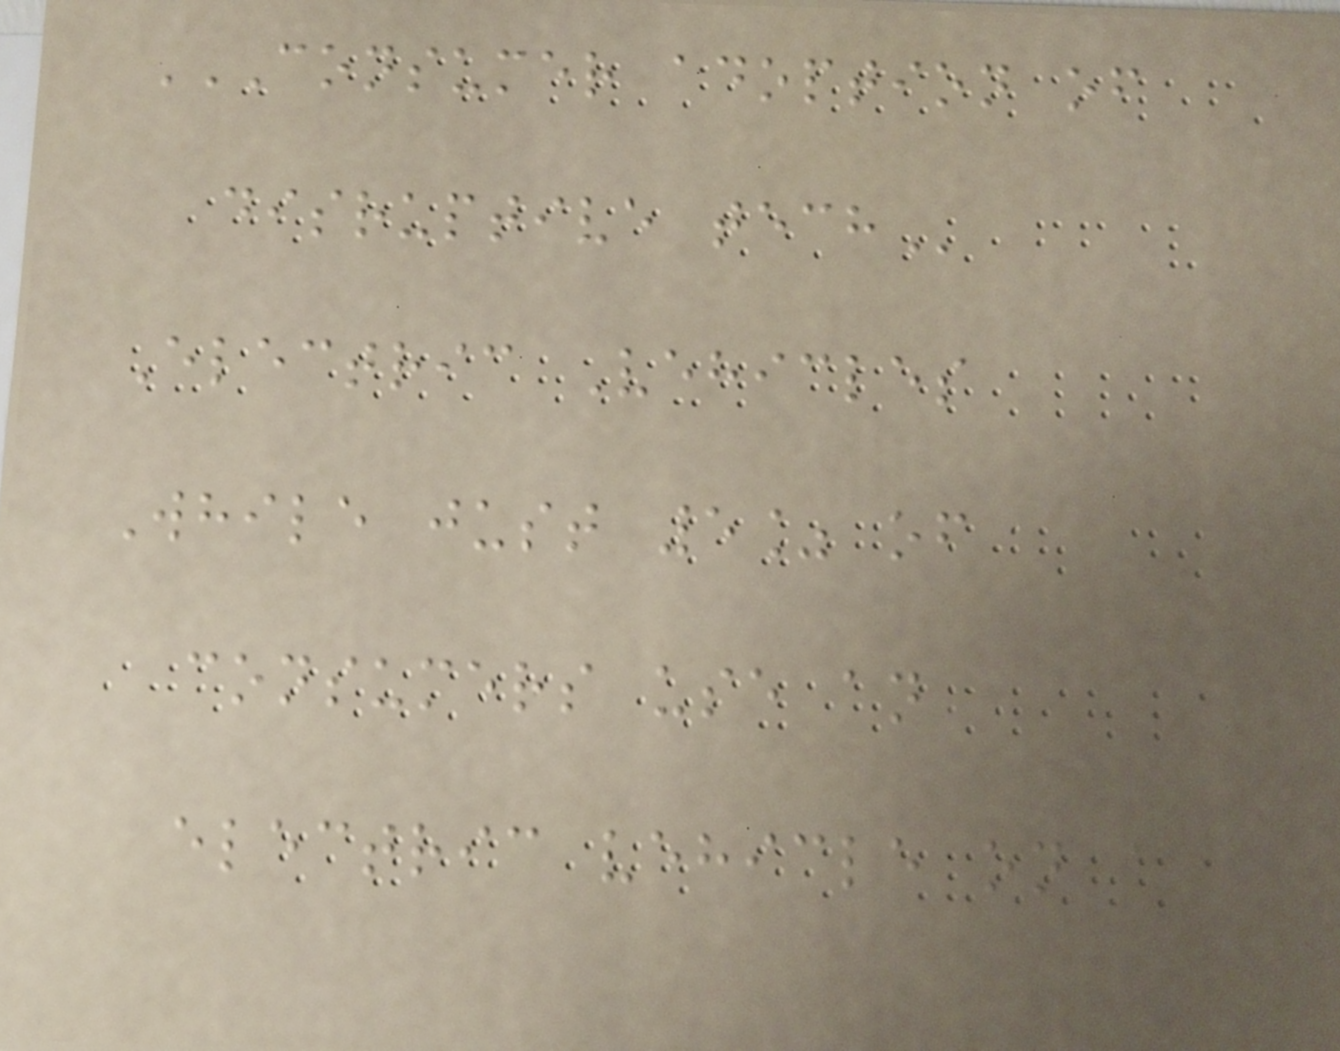CONSUMER ADOPTION OF
DISRUPTIVE TECH
Electric Vehicles
While just 5% of
consumers use an
electric vehicle on a
